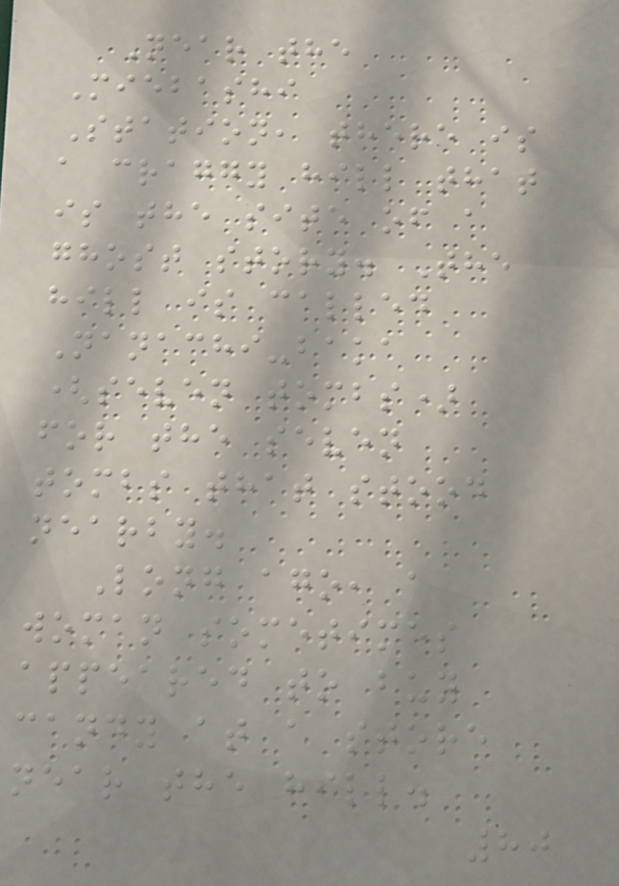Near the
Miebashi
Station, there is
a craggy hill that
is the site of a
ghost story. The
hill is called
Nanachi-baka
(seven tombs)
for the seven
tombs that stood
nearby.
Long ago, a
woman sometimes
appeared to buy
candy at a store
near the hill.
80
